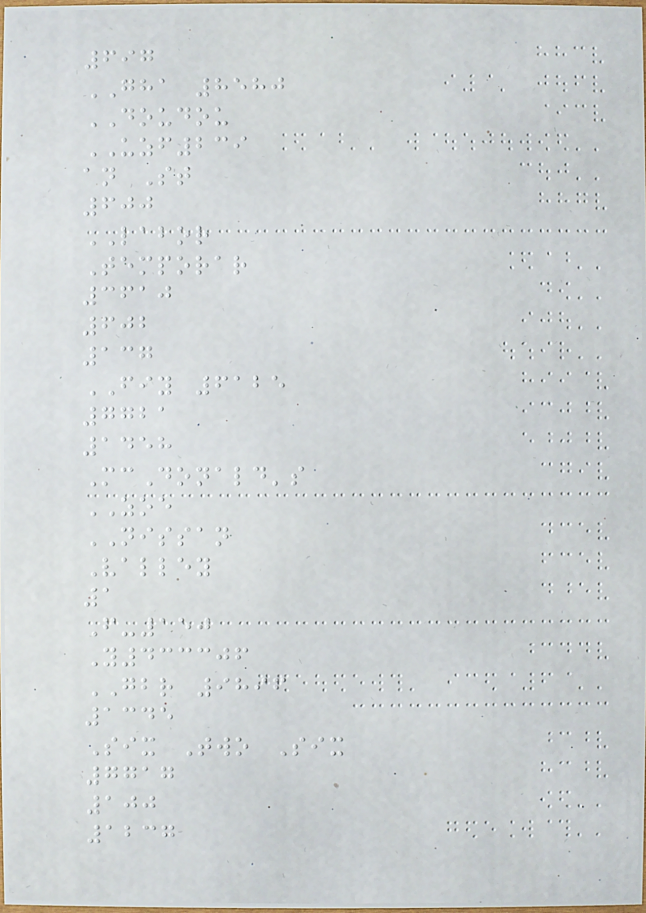697
GHA 8580
DOUDOU
UZF239
an St
600
LABOR
Temporar
3610
602
137
FIY 6125
7721
1458
McDonald's
ZOE
NISSAN
Valley
1
F-150
Y433306
GBR 9896
1345
Six Two Six
7717
100
1237
